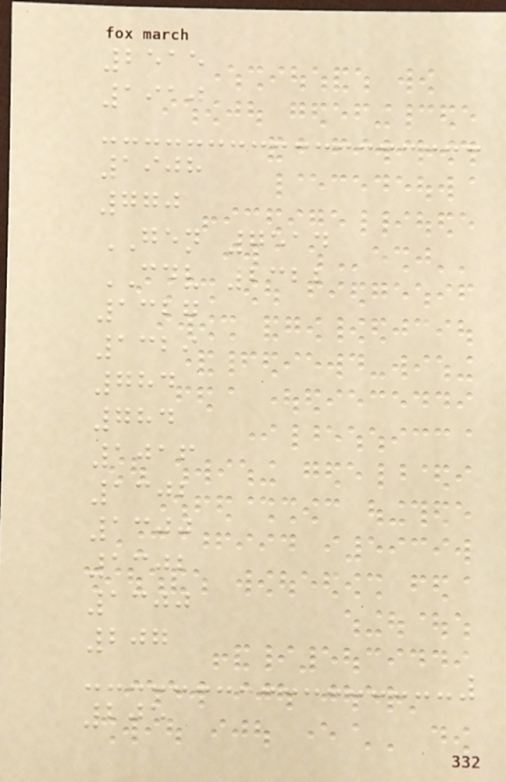2515
1910
1908
770
GEN 7514
CDV 2322
1327
1329
784
784
1016
1302
1300
1302
1300
207
205
